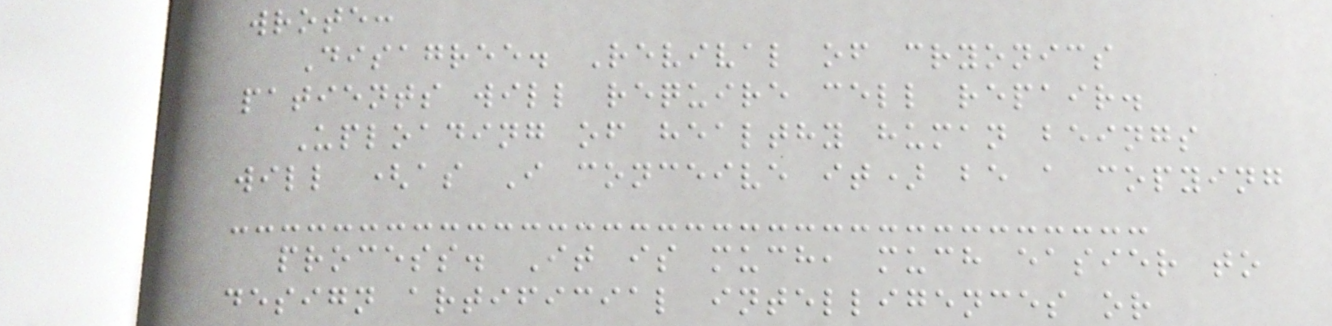wrote:
Disagree. Revival of cryonics
patients will require cell repair.
Uploading of healthy human beings
will (as I conceive it) be a copying
process. It is much, much easier to
design artificial intelligences or
